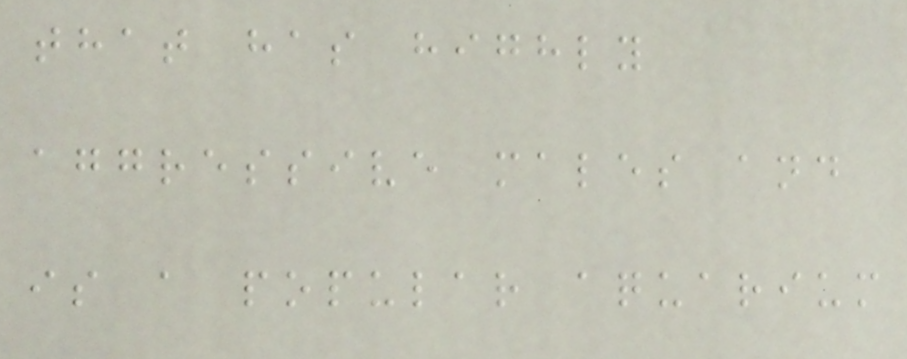that has highly
aggressive males and
is a popular aquarium
